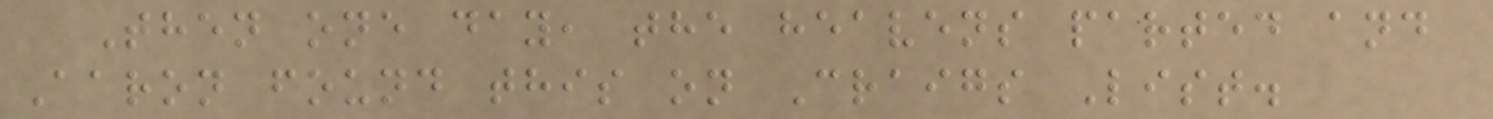Then one day, the heavens parted and
Aaron found this on Craigs List.
